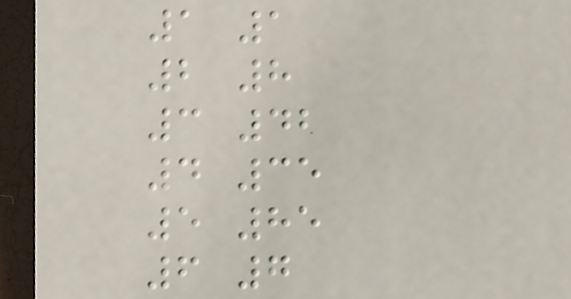1 1
2 8
3 42
4 35
5 85
6 7
